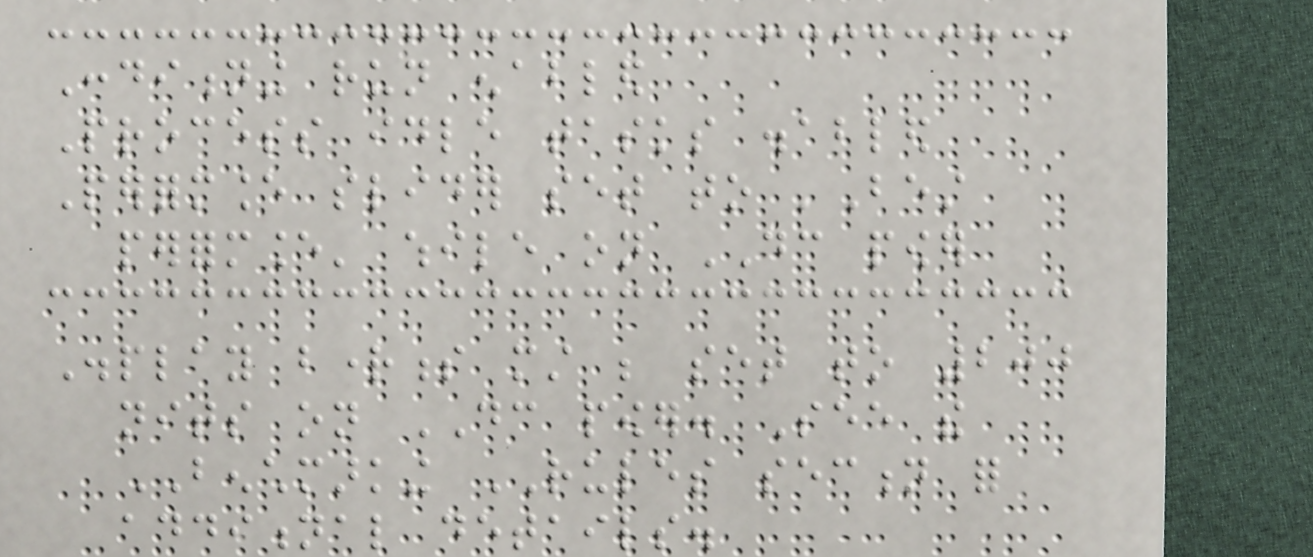Conditioning run enabled
Process idle tasks disabled
Performance slider set to 'Best
performance' while on DC power
Display brightness must be set to 200
nits on DC power. See the
BENCHMARKING RULES section for
additional details.
